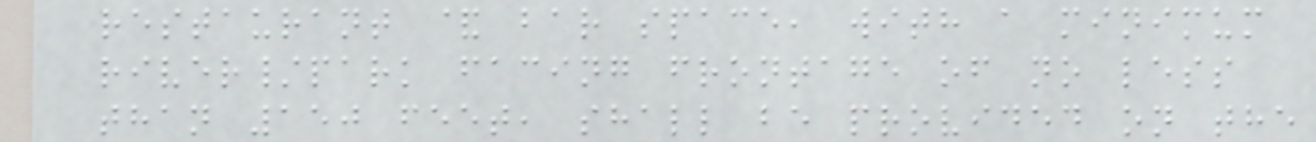restaurant & bar space, with a minimum
river/park facing frontage of no less
than 150 feet, shall be provided on the
